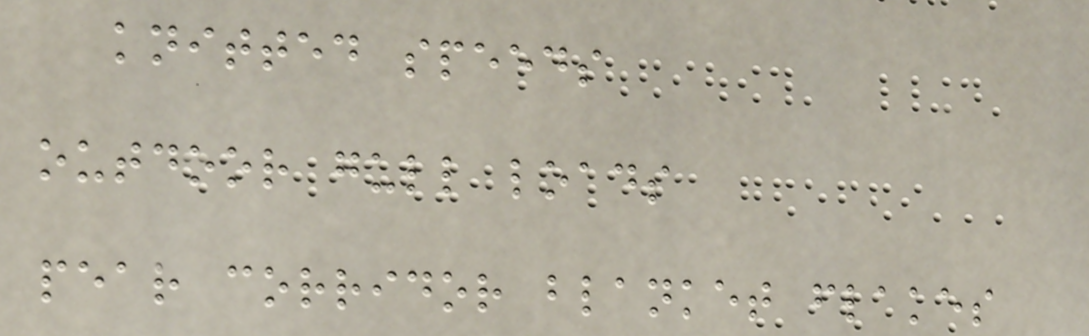knitted speeds
outdoor gull loads
pear corridor blanket flakes
